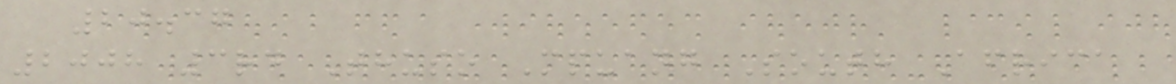20.37
2008 3rd Thuso Mpuang South Africa
